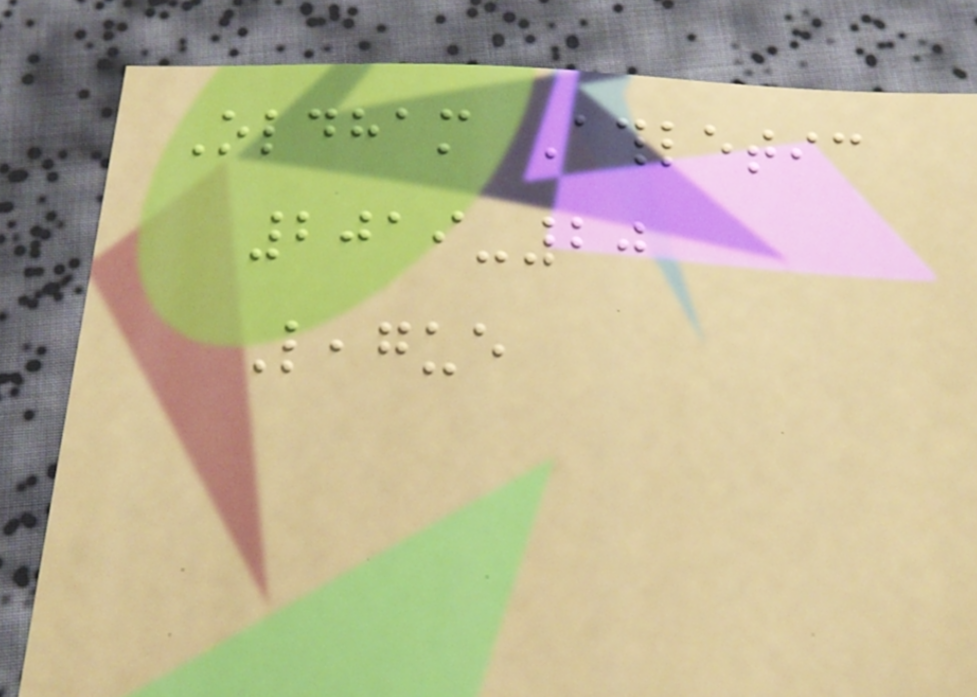Oldham Athletic
2019-20
League
